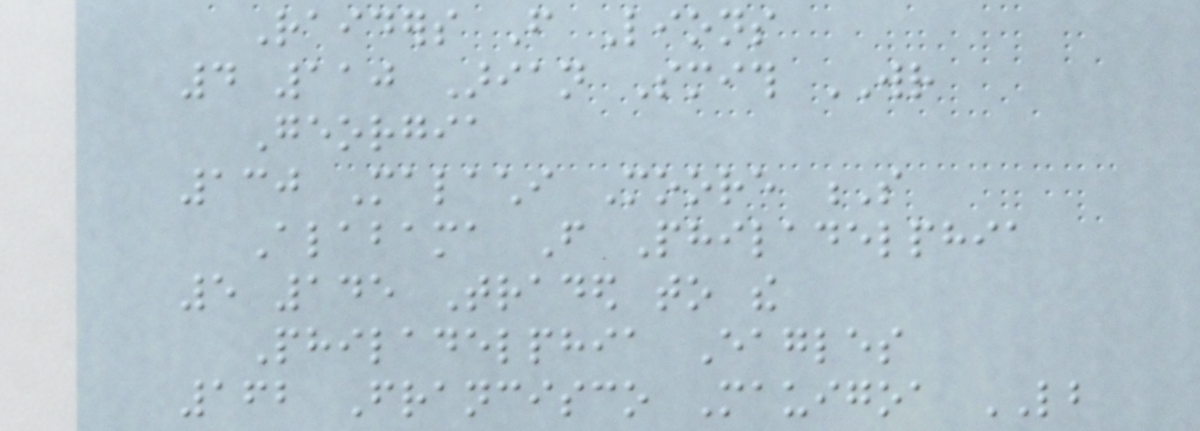Raiders From Lions
4 110 Arian Smith WR
Georgia
130 Malachi Moore S
Alabama From Philadelphia
5 145 Traded to the
Philadelphia Eagles
162 Francisco Mauigoa LB
